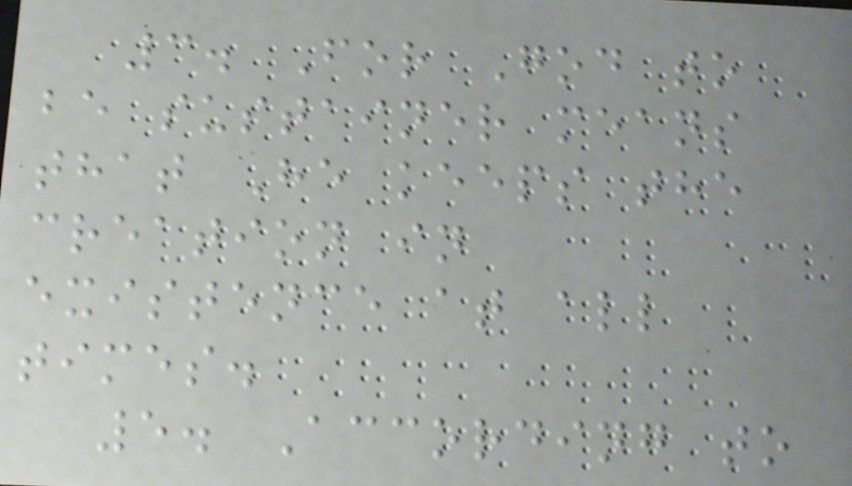3. For God to
be sustainer means
that He keeps the
creation in
existence at all
times.
5. According to
